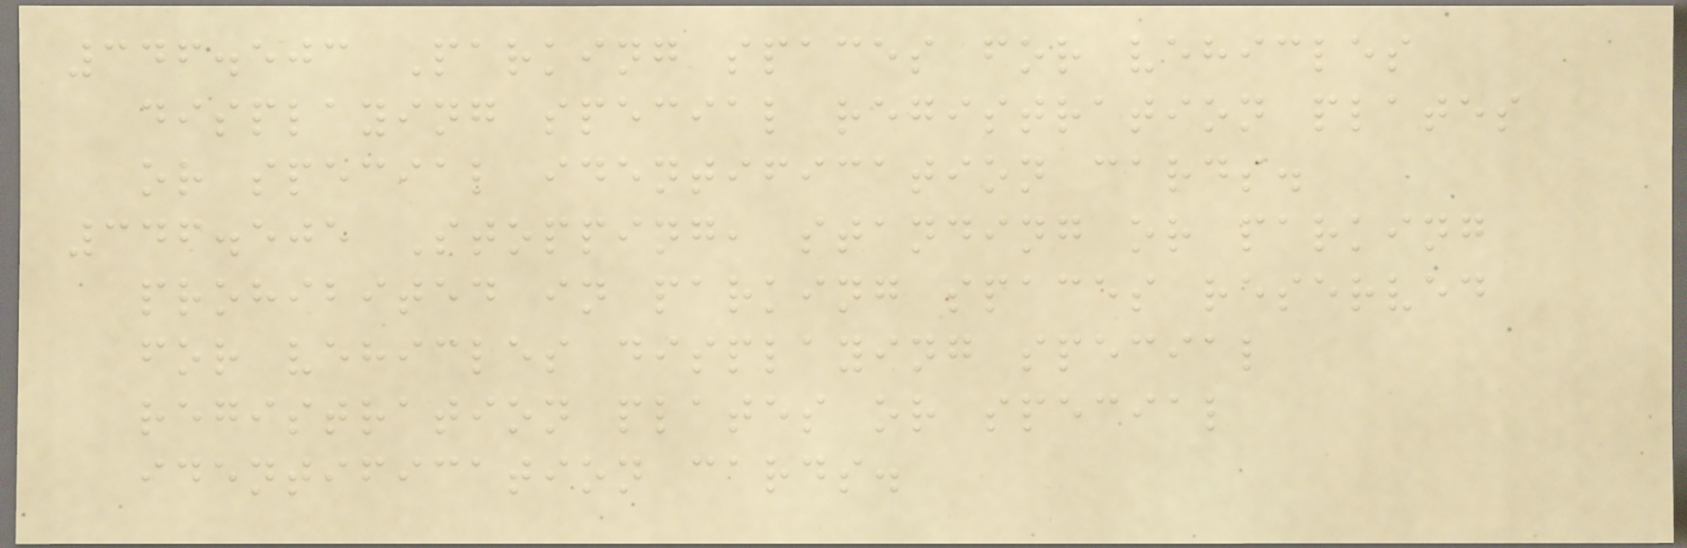346.503 Parking spaces for vehicles
displaying special registration plates
or special identification cards.
346.505 Stopping, standing or parking
prohibited in parking spaces reserved
for vehicles displaying special
registration plates or special
identification cards.
